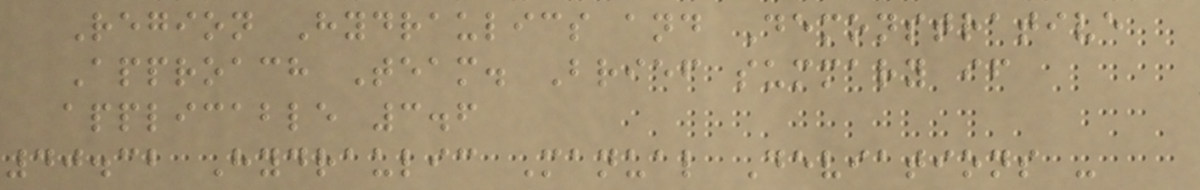Region Hydraulics and Demonstrative
Approach Team. Brief summary if
applicable 3.6
40.32 Hydraulic Manual Deviations -
